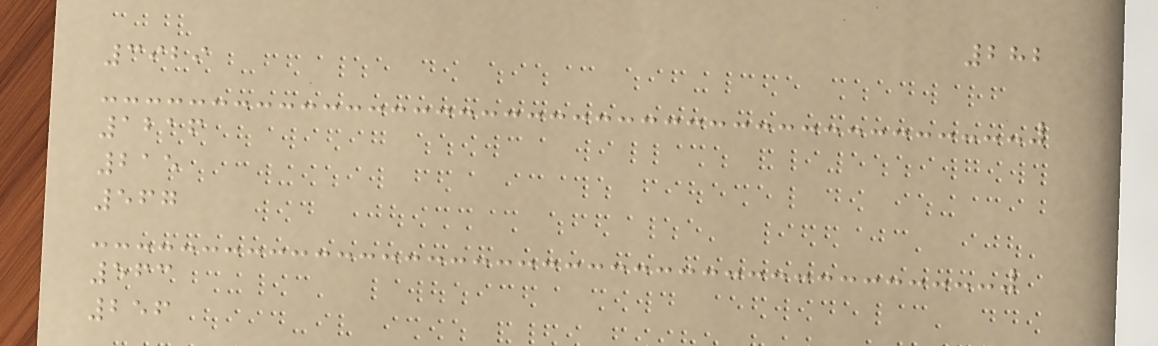282
3929
1216
215
567
563
256
